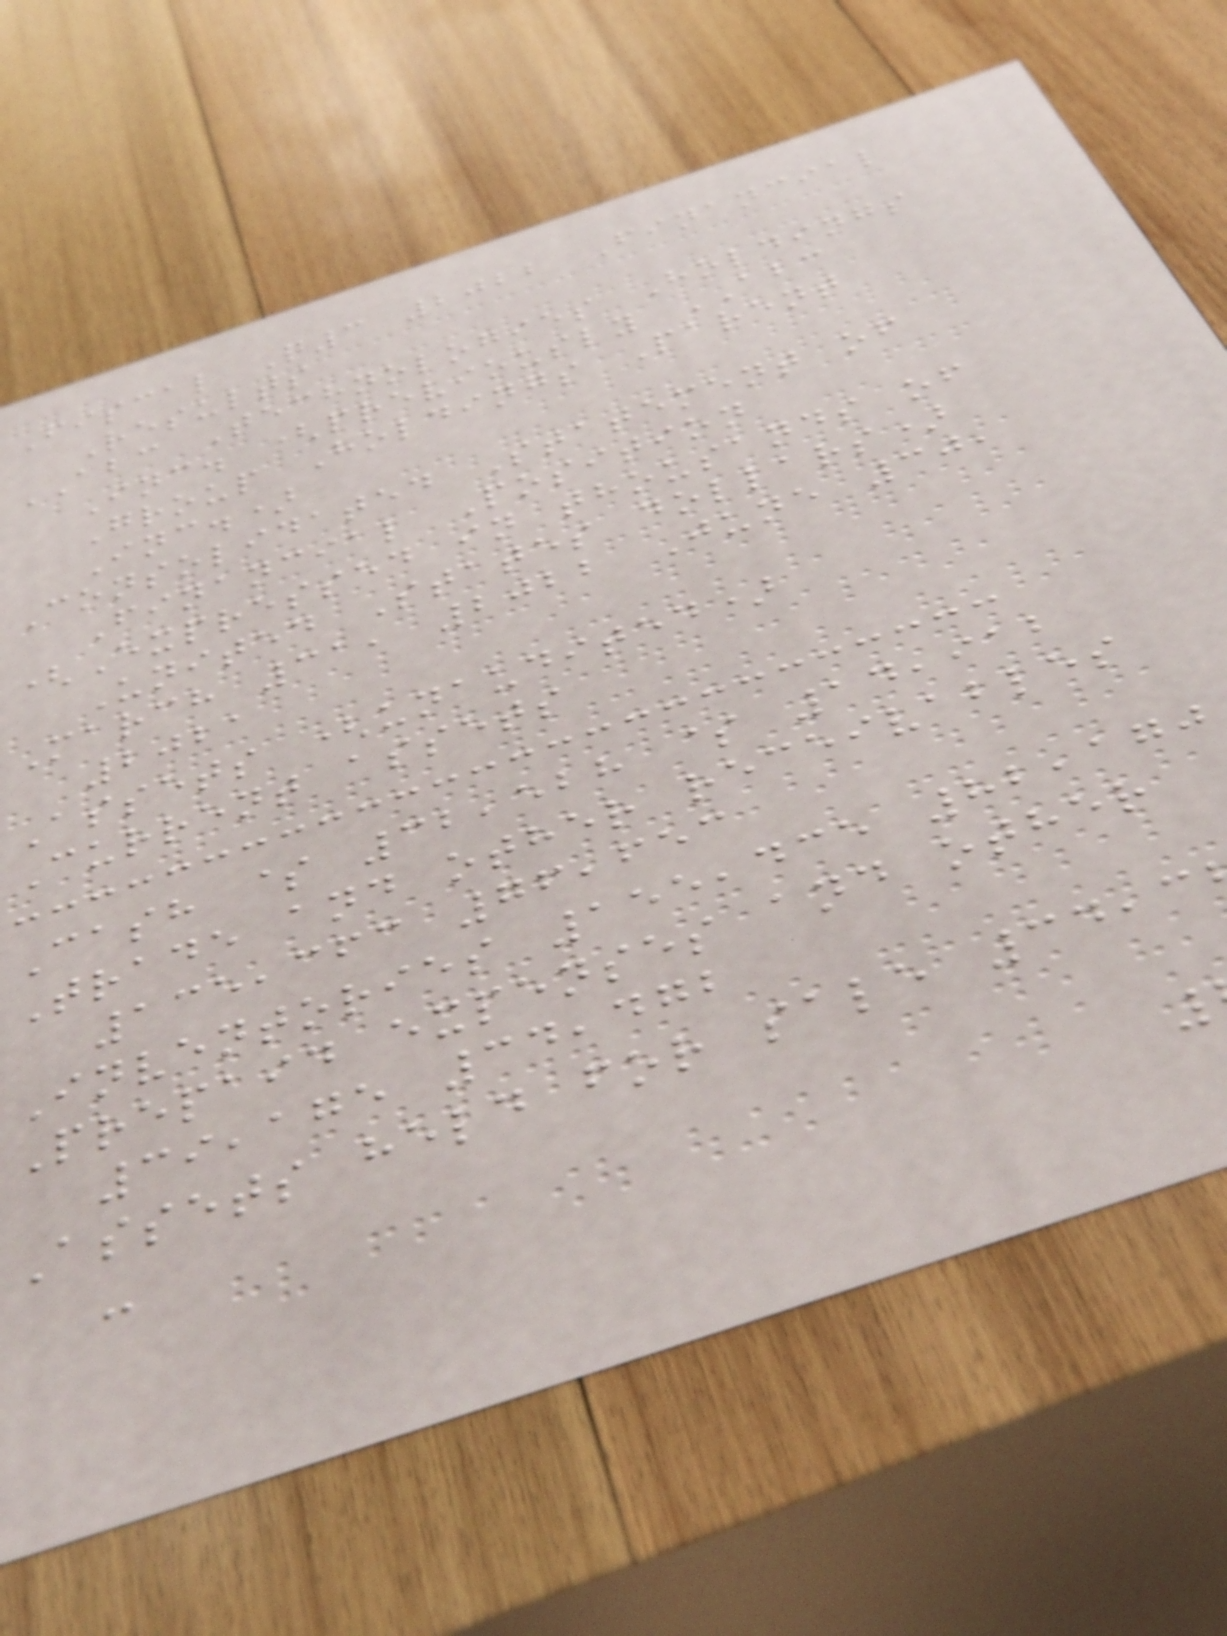Fiscal Q3 2022 Financial
Results
ABC Technologies Holdings
Inc. (previously ABC
Group Holdings Parent
Inc.)
Consolidated Statement of
Financial Position
(Expressed in thousands of
United States dollars)
March 31, 2022 June 30,
2021
Assets (unaudited)
Current assets
Cash $ 32,528 $ 14,912
Trade and other receivables
135,363 76,653
Inventories 155,435 82,170
Prepaid expenses and other
39,175 34,472
Assets held for sale 34,3
-
